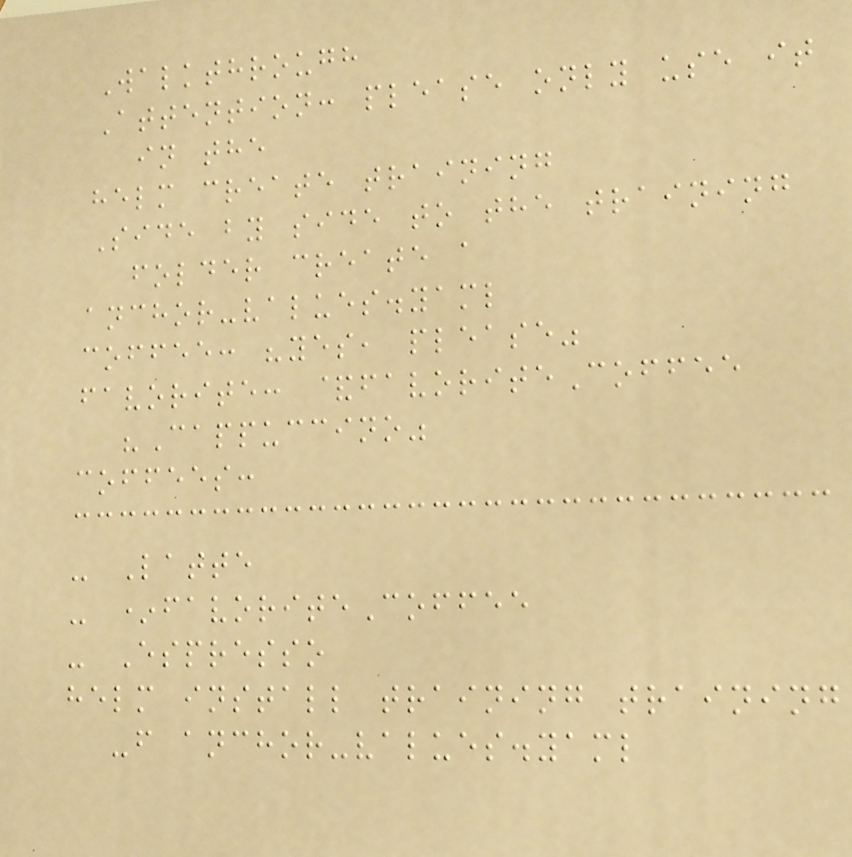Walkthrough
Attention: please only use it
in the
helm create training
Side by side to the training
folder create a
anchor-values.yaml
coffee: "yes, please"
favorite: &favoriteCoffee
"Cappuccino"
coffees:
- Latte
- *favoriteCoffee
- Espresso
helm install training training
-f anchor-values.yaml
